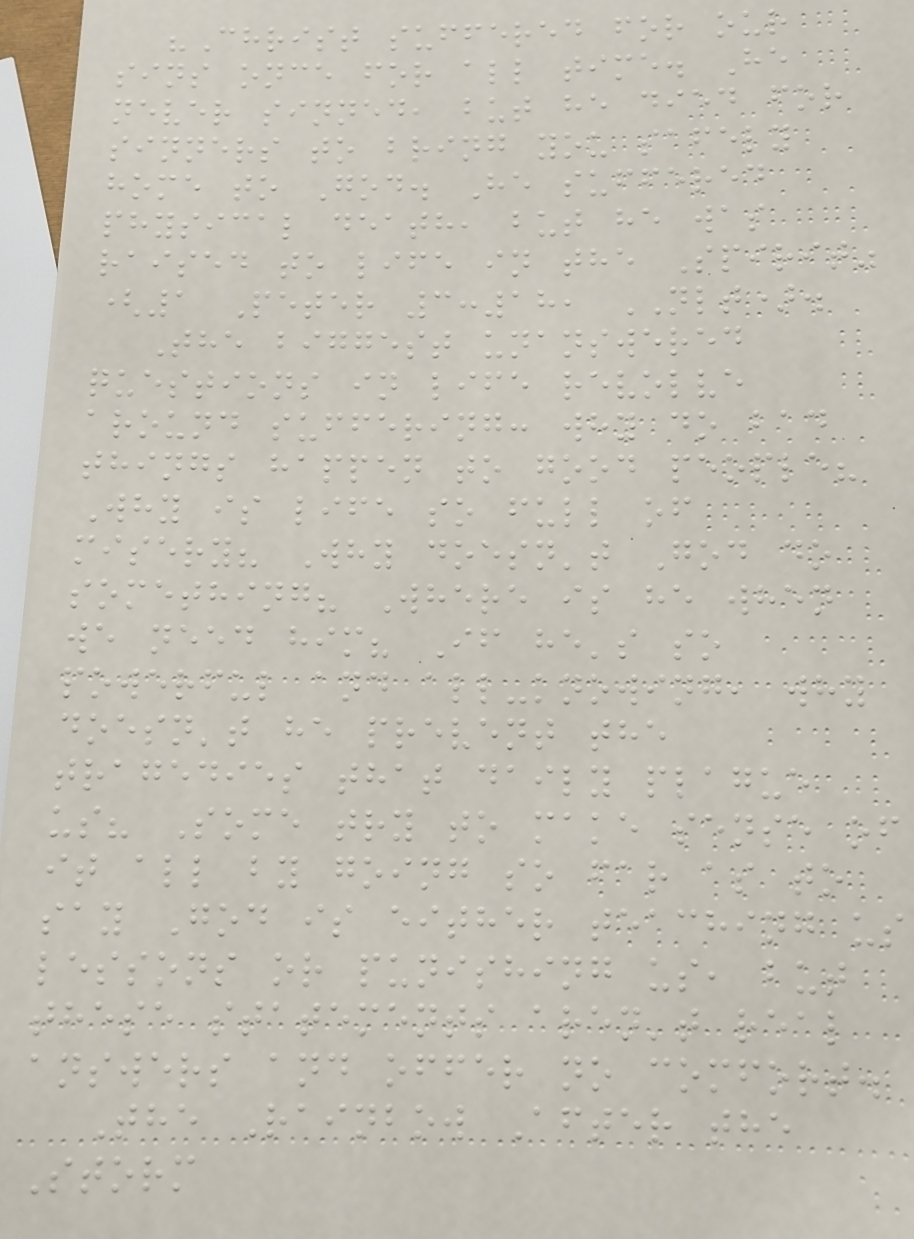"Christ suffered for our
sins once for all time. He
never sinned, but he died for
sinners to bring you safely
home to God. He suffered
physical death, but he was
raised to life in the Spirit"
(1 Peter 3:18, NLT).
The biggest unanswered
questions in life revolve
around suffering: why do bad
things happen to good people?
Why is life so full of
misery? Why doesn't God do
something? Where is he when
we need him? If he's so
powerful and all-knowing, why
doesn't he prevent the
tragedies that daily plague
us? Some try to make sense of
it all by going so far as to
say God is either teaching us
lessons or punishing us, but
these statements aren't real
answers and offer no comfort.
The Rainbow After the
Storm
